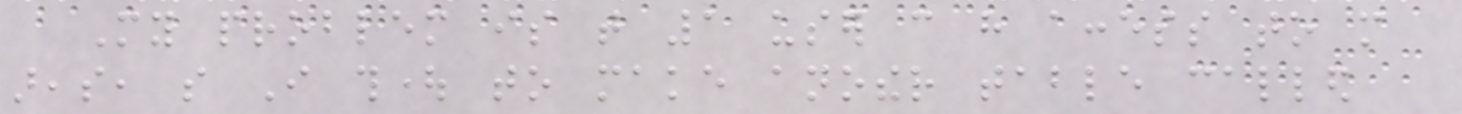My problem is that 1 user can have access to more
areas, so I thought to make another table called
